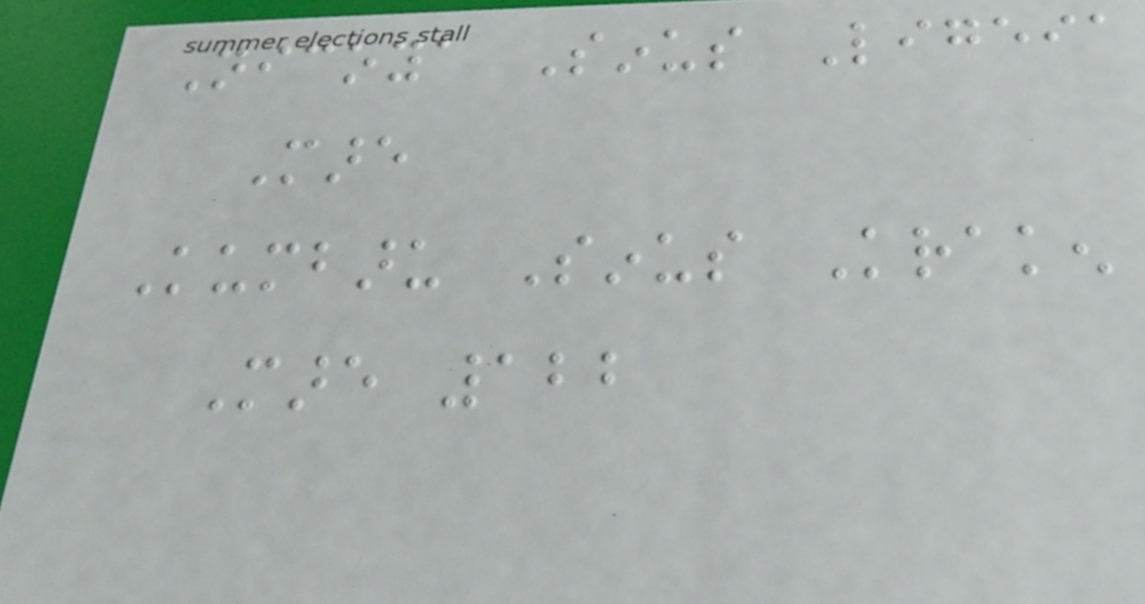Nicoya Sinus Ligeia
Mare
Kumbaru Sinus Kraken
Mare 122
